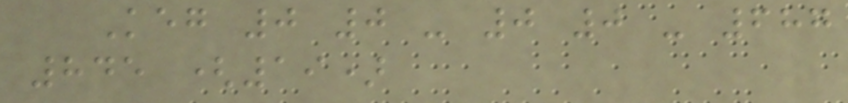Keg 0 0 - 0 0 - 687
845 (19)
